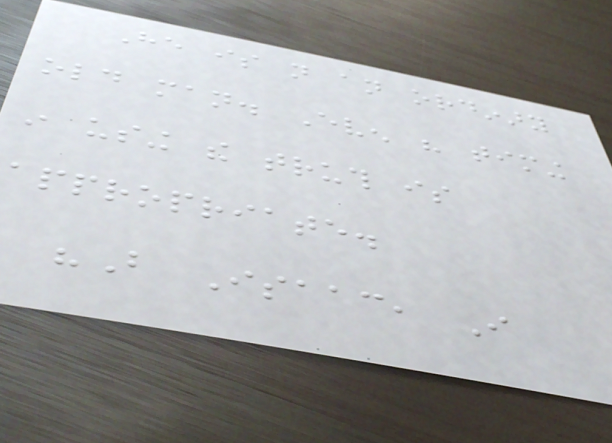He is not an ordinary
old man. Even his timing
in using the truth is
appropriate.
"But Isaac, I
